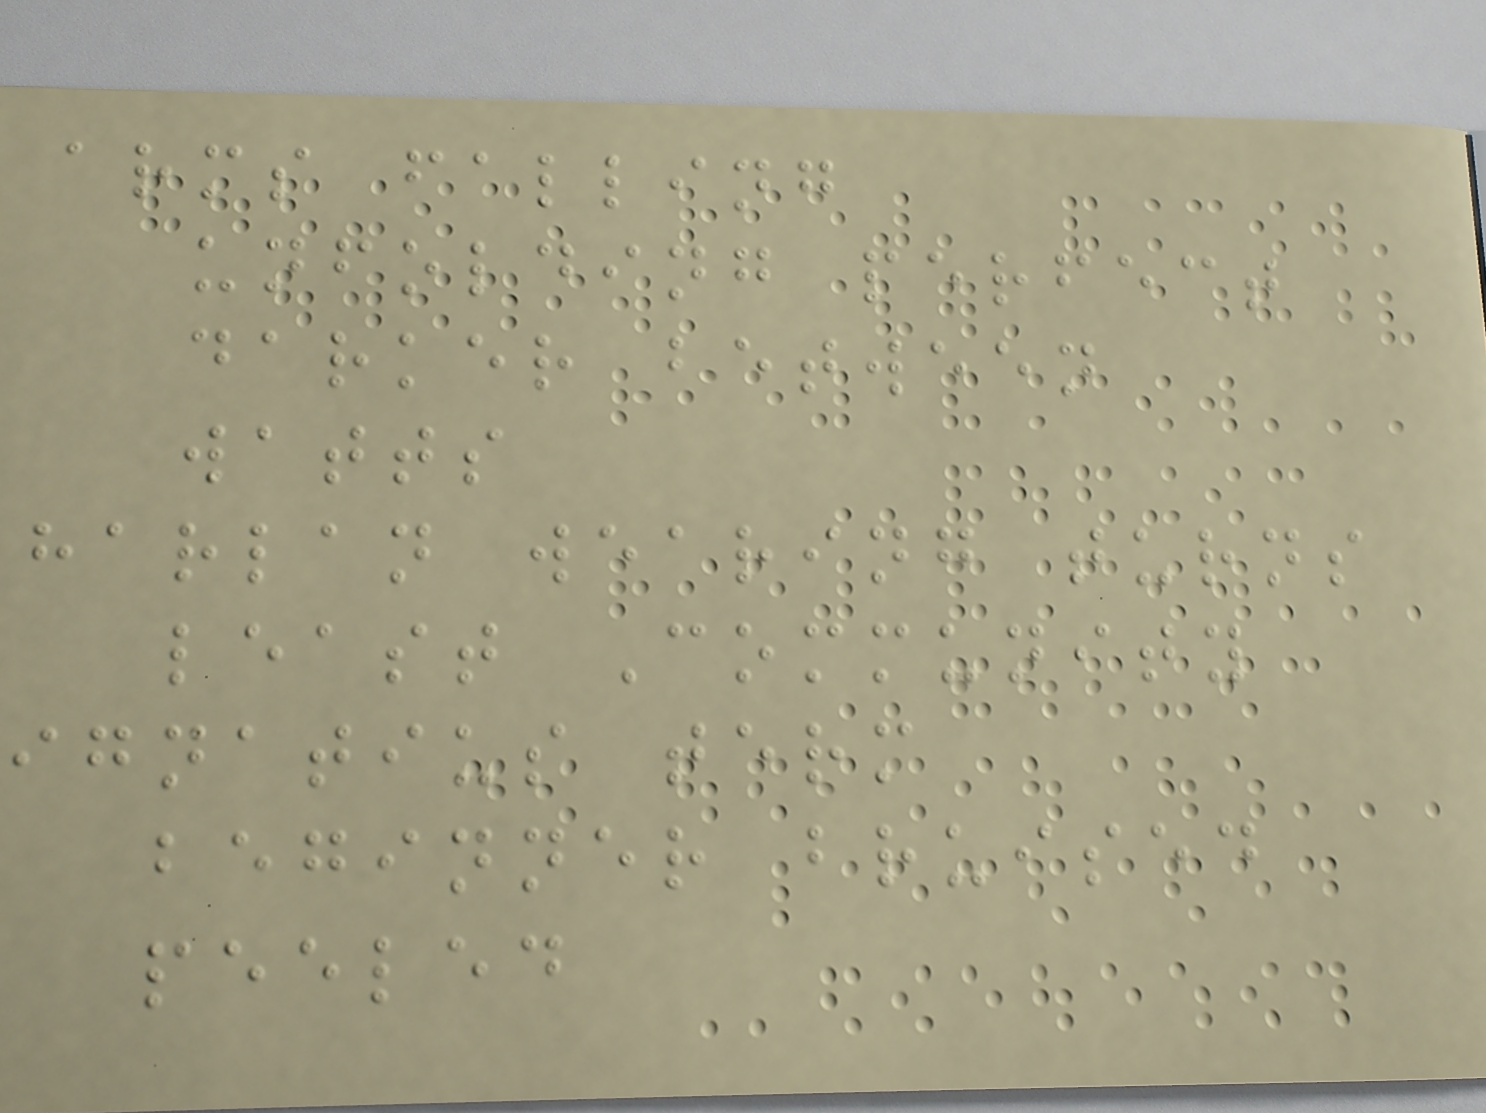arms falling
unfolding perfect
darker between
watts
harlan wearing turns
least Community
ignatius term
beginner bruised
peeled
